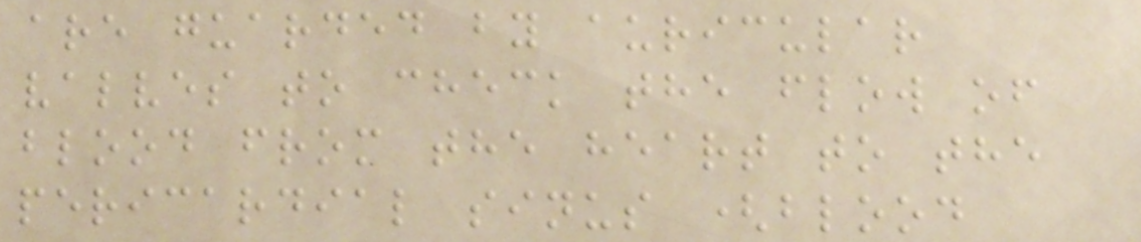are guarded by auricular
valves to check the flow of
blood from the heart to the
pericardial sinus (blood
